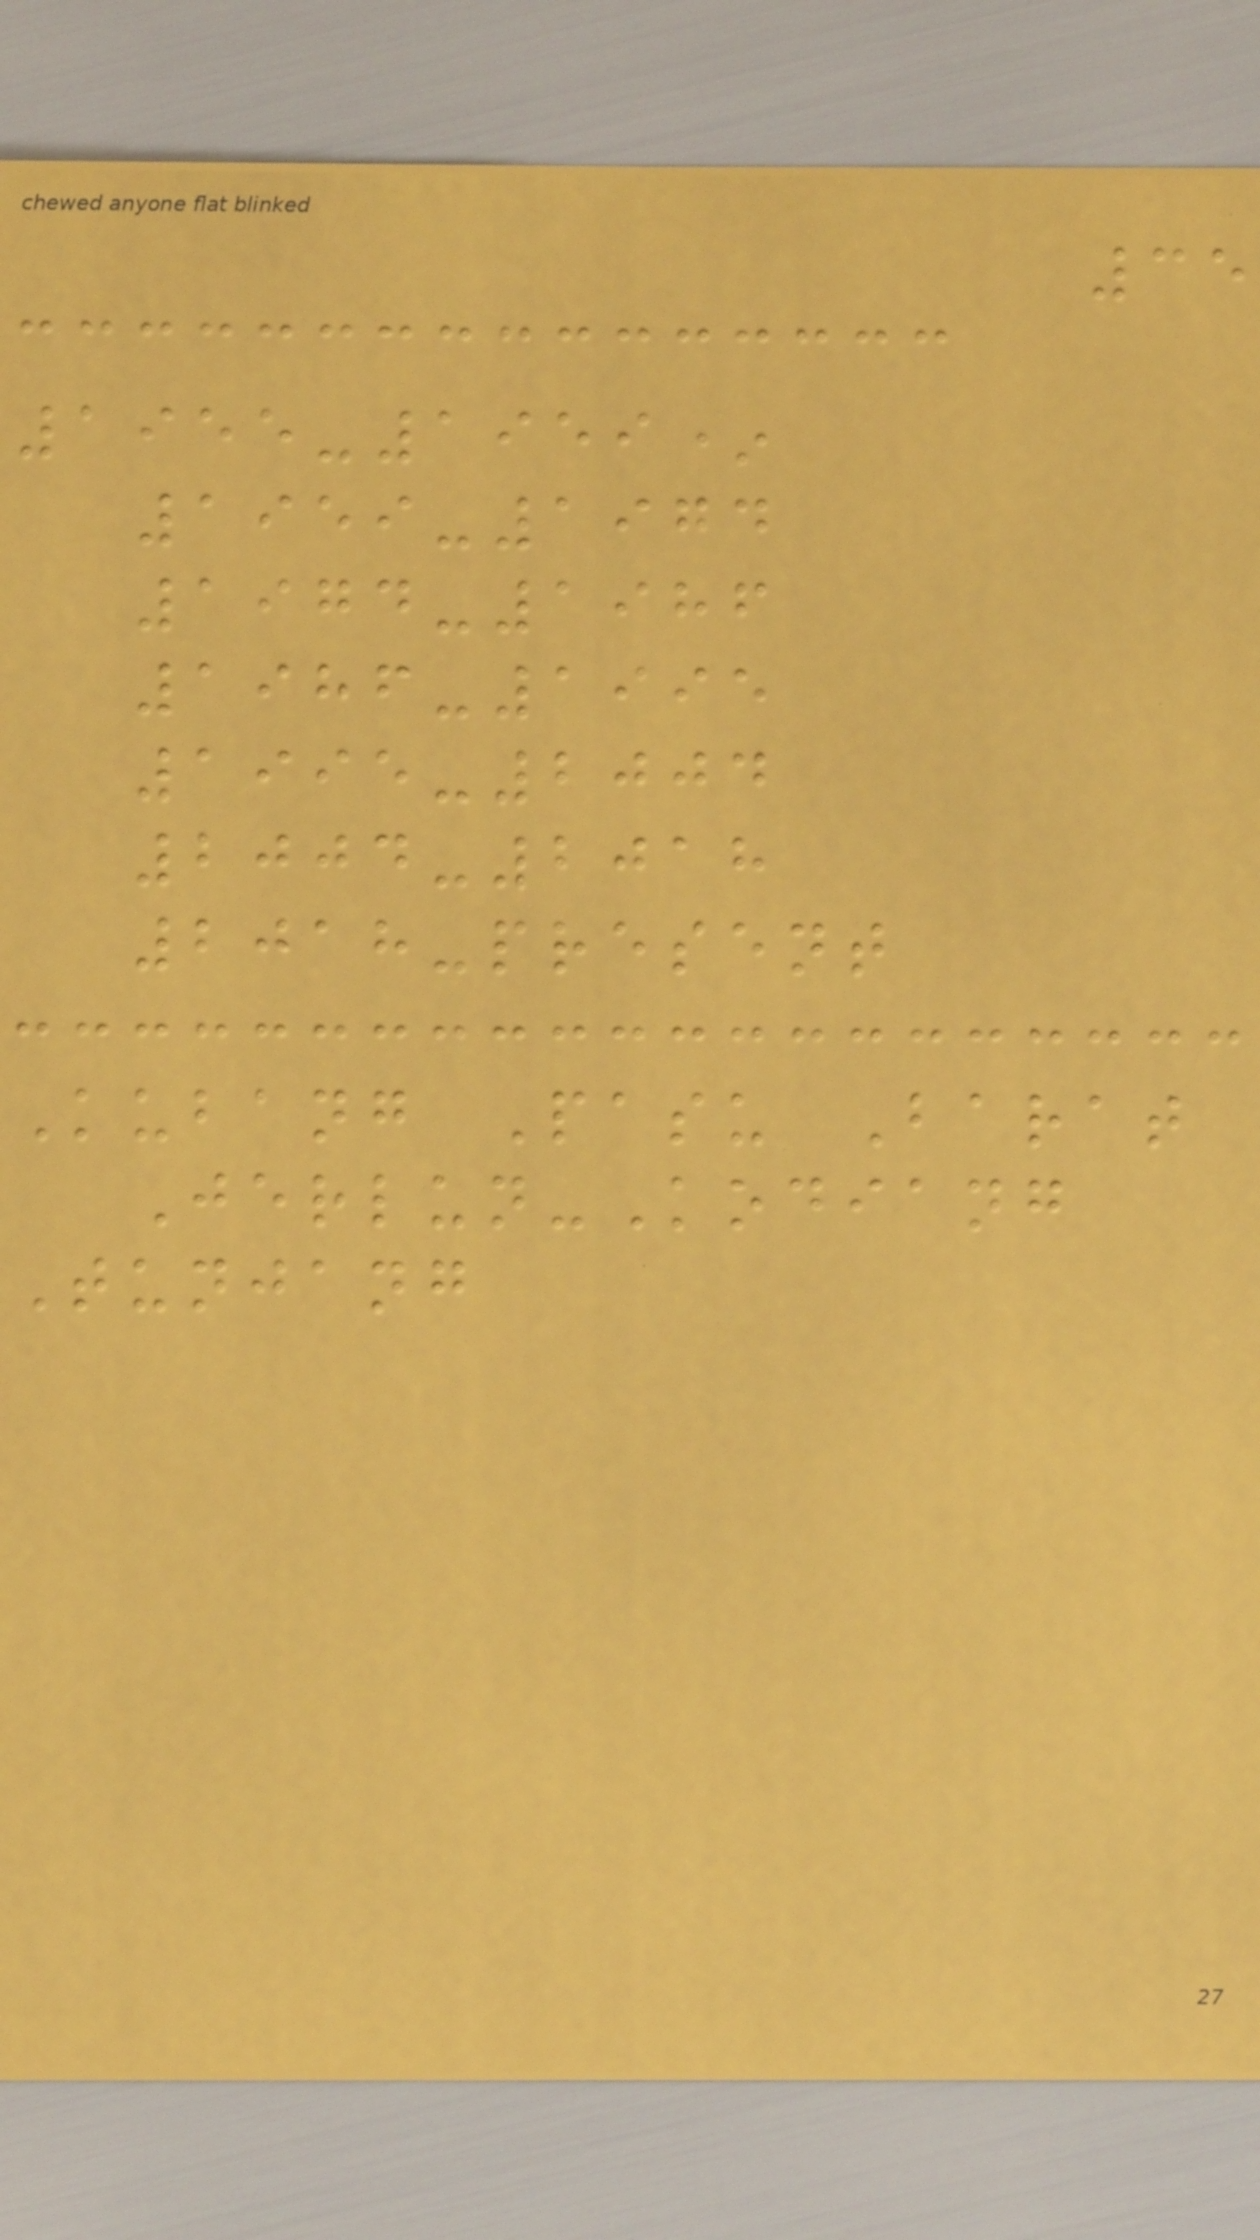35
1955-1959*
1959-1974
1974-1986
1986-1995
1995-2004
2004-2018
2018-present
Kubang Pasu Barat
Jerlun-Kodiang
Tunjang
